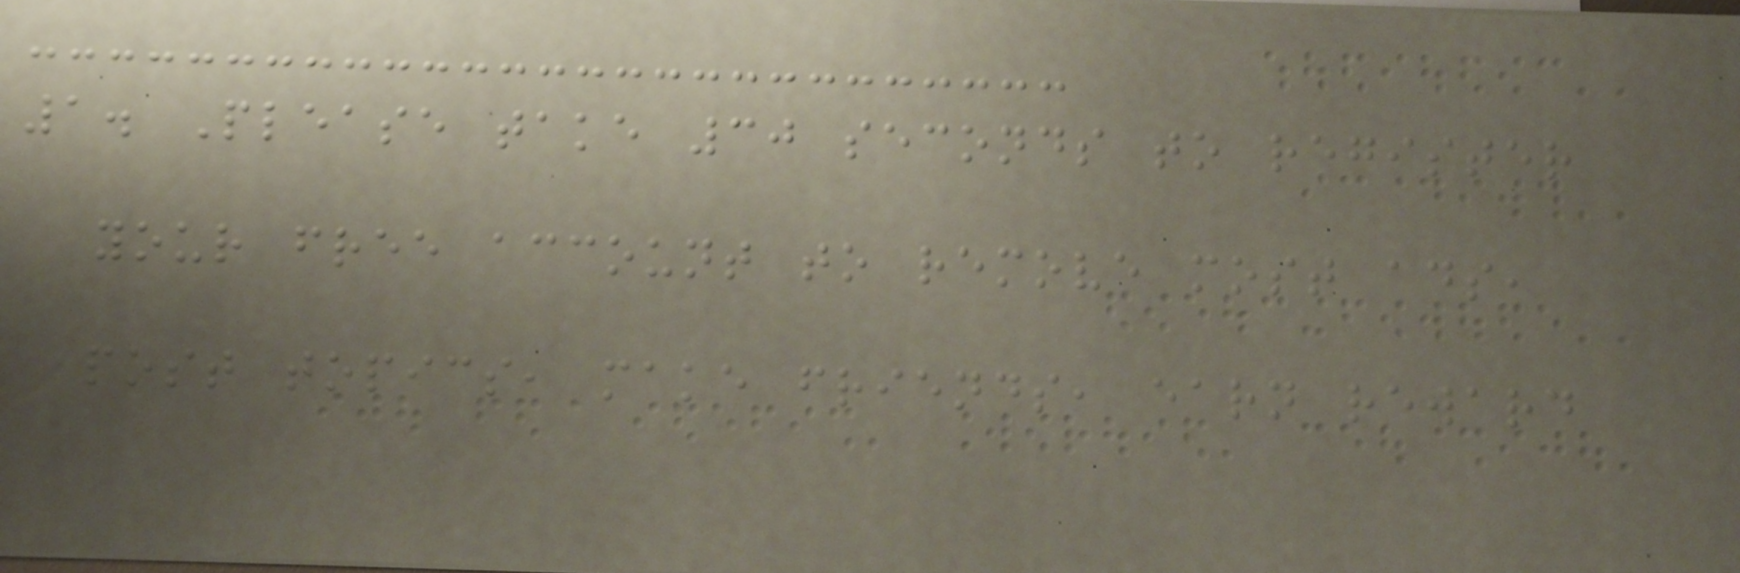1. Please take 30 seconds to register
your free account to remove most ads,
post topics, make friends, earn reward
